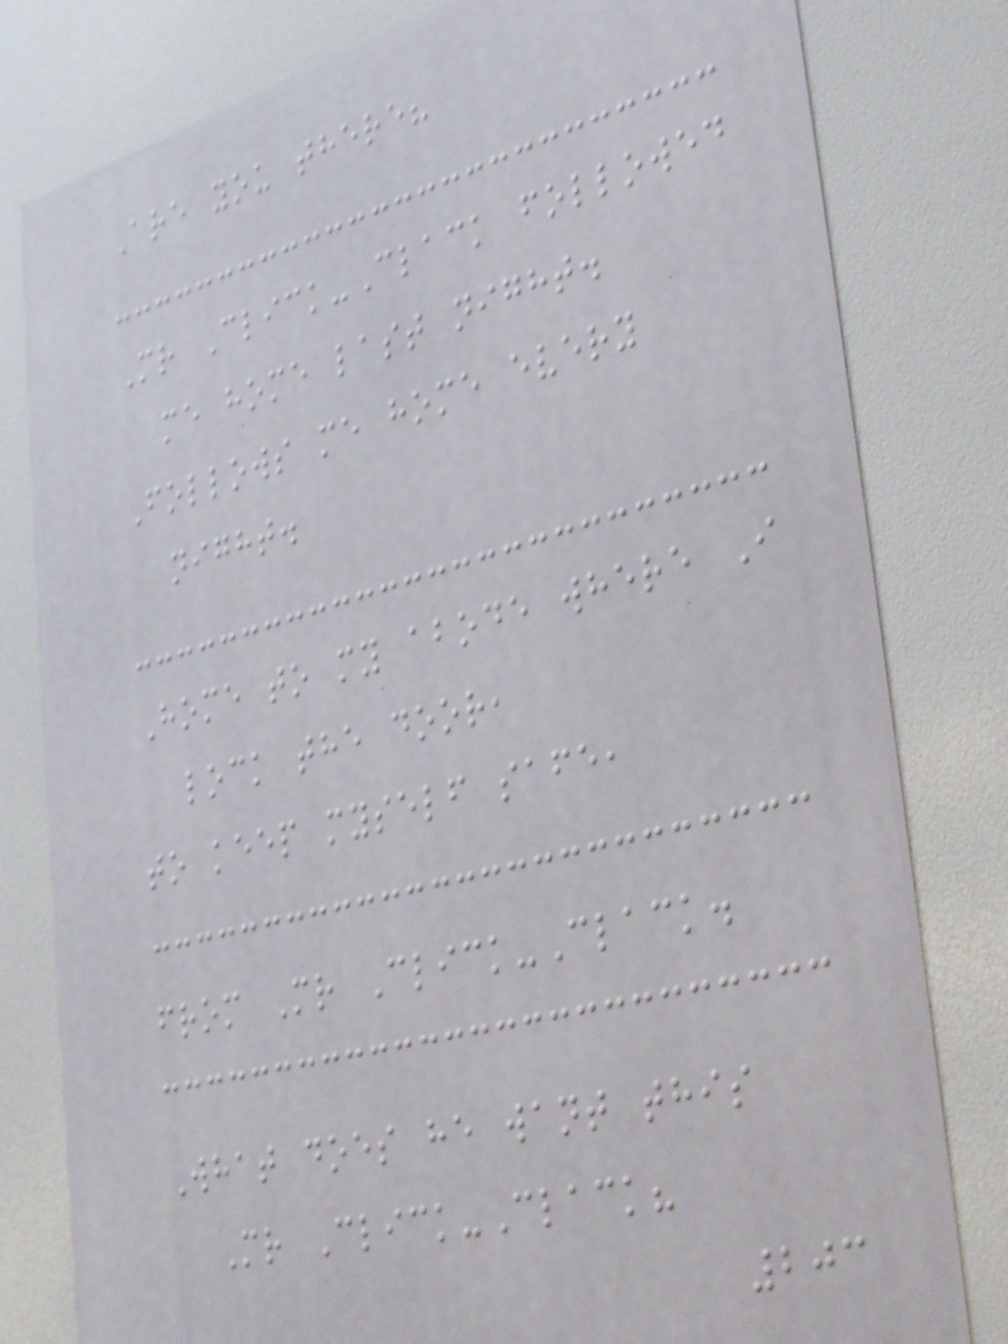Are you there?
Mr Click-Clack followed
me home last night.
Follows me home every
night.
Home to my abode where I
lock the door,
to keep myself safe,
from Mr Click-Clack.
What does he want this
Mr Click-Clack?
203
